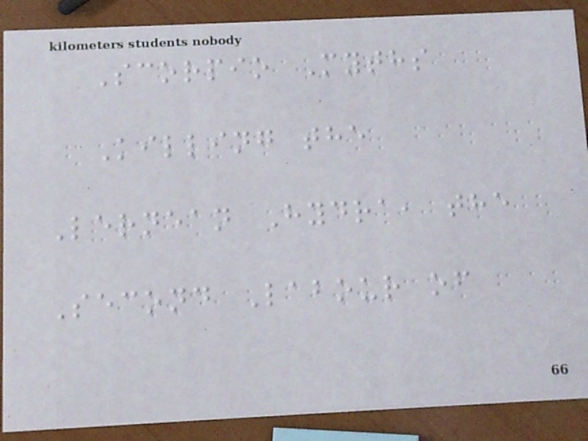Scorpio Myths
Killing the
Lernean Hydra, the
Second Labour of
